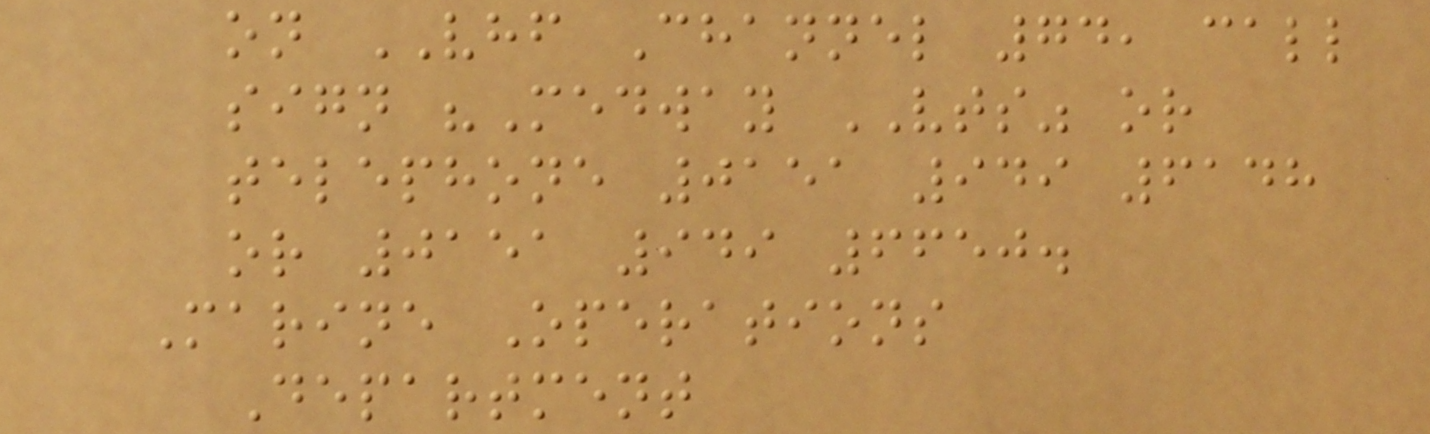on VHF Channel 74, call
sign "Medway VTS" or
telephone 0151 949 6148
or 0151 949 6650.
Marine Operations
Department
